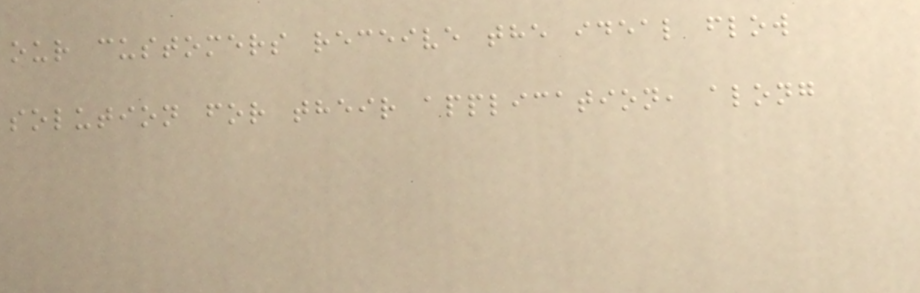our customers receive the ideal flow
solution for their application, along
